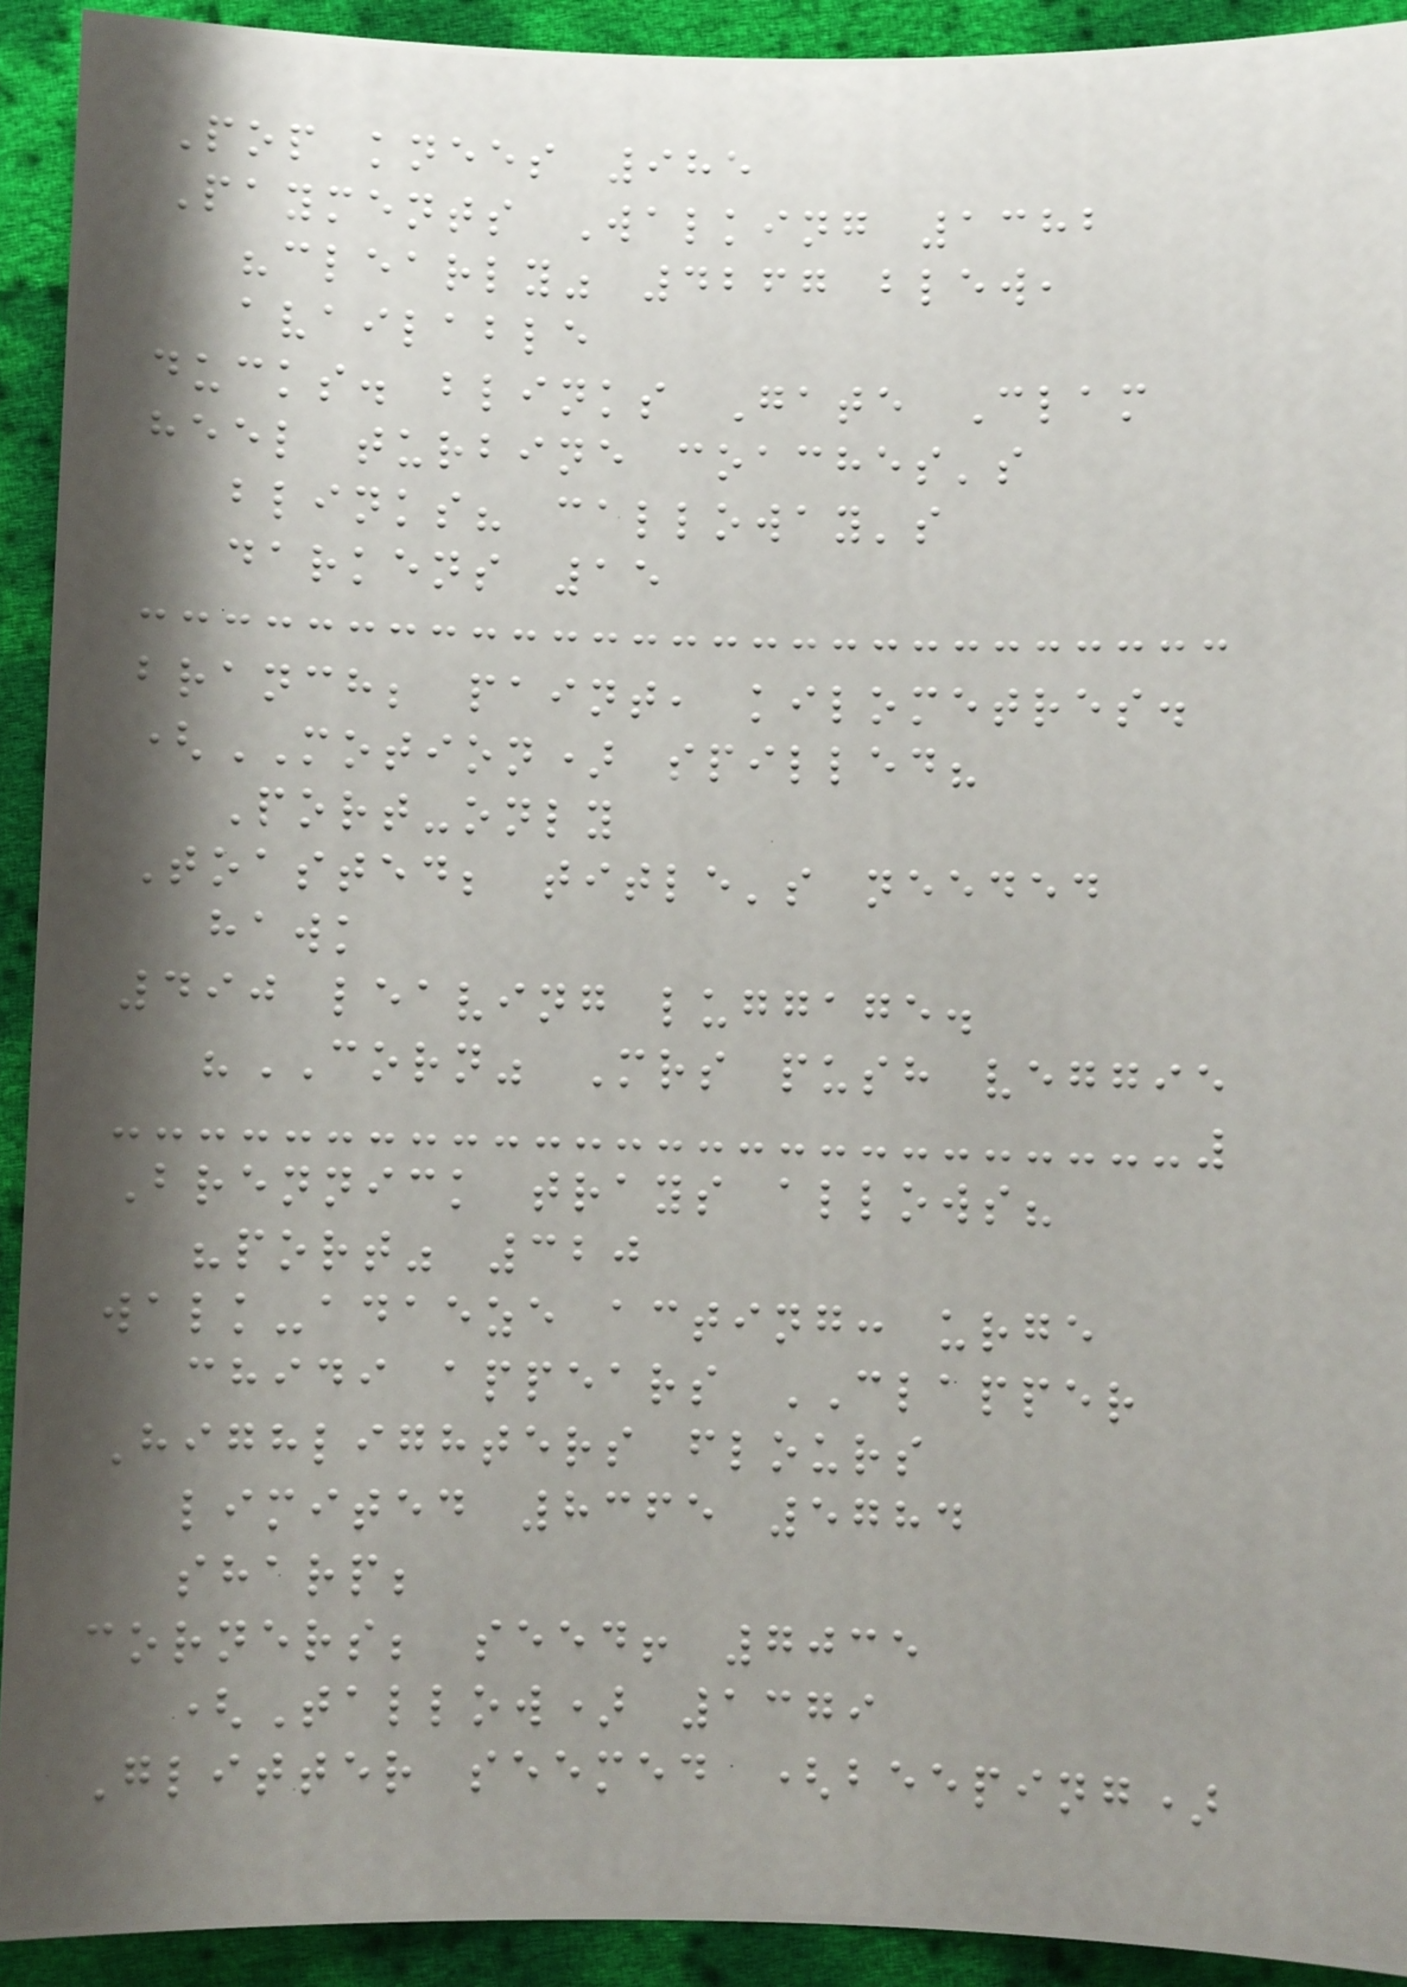Pop knees 985
Payments Walking 1382
"clearly" 4267 blew,
available
ducks. blinks Gate Clam
heel turbine coaches's
blinks? calloway's
darkens 15
branch; paint, kilometres.
(MOTION) spilled?
Port-only
Toasted; title's needed
hawk
490 leaving luggage.
"CORN" Mrs push veggie
Brennick trays allows?
"port" 320
walk-adaeze acting: urge
chidi appears CLAPPER
Highlighters flours
limited 8365 5784
sharp;
corners; seed! 7035
(Tallow) 1379
Glitter seemed (beeping)
